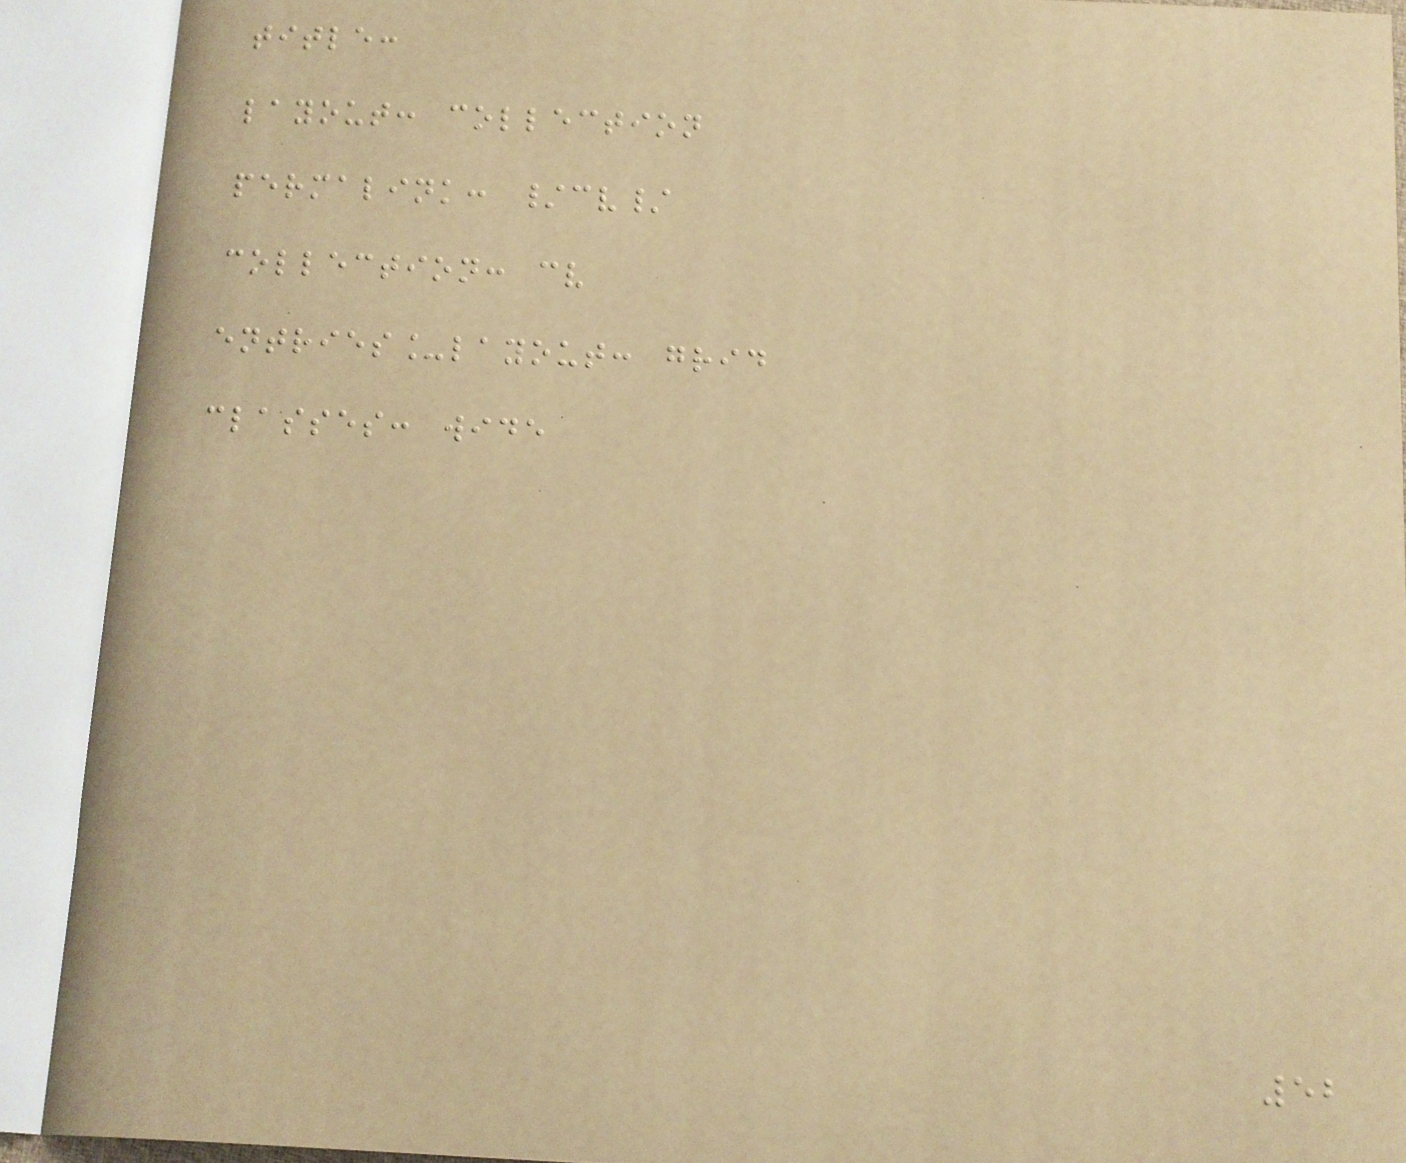title:
layout: collection
permalink: /cv/
collection: cv
entries_layout: grid
classes: wide
52
